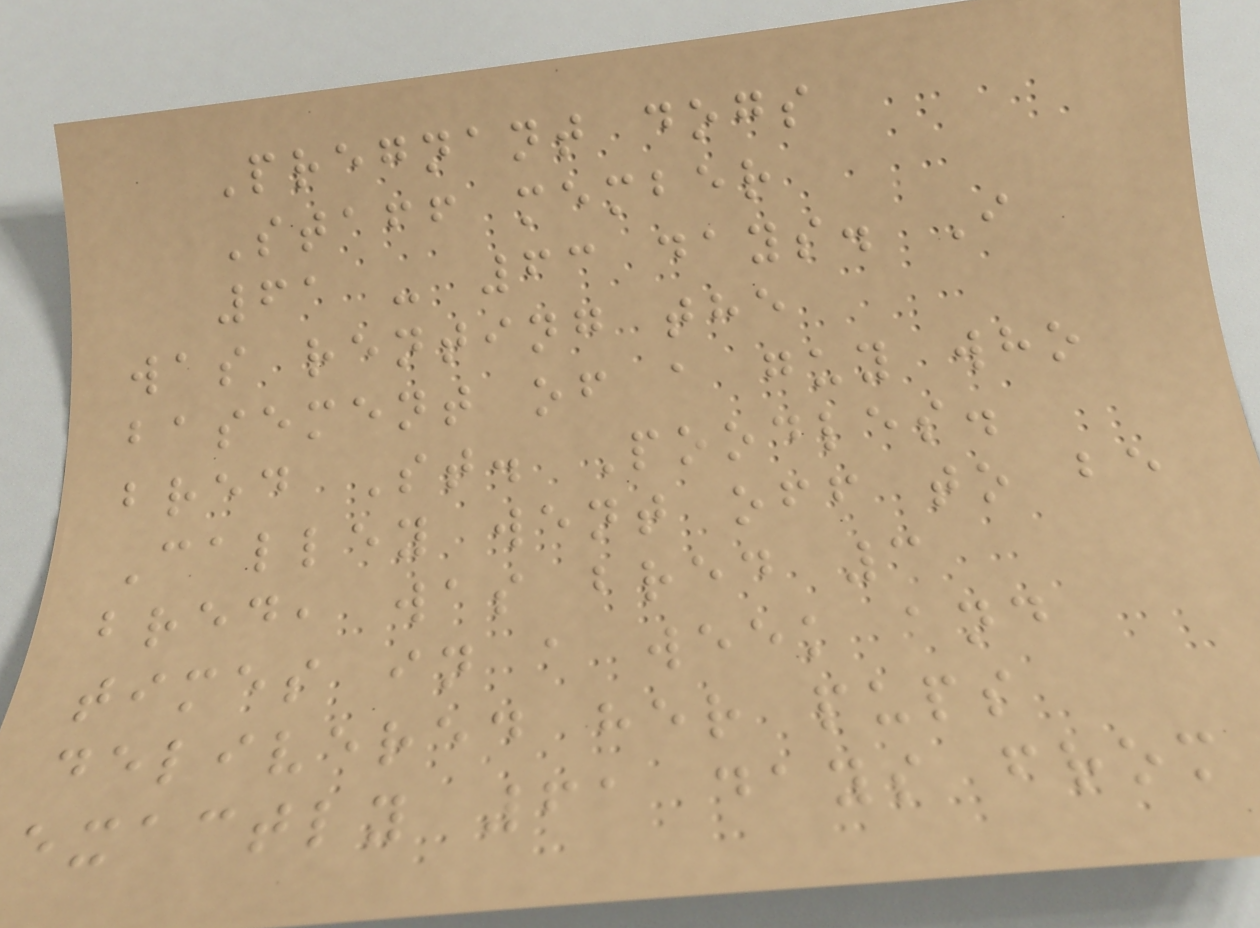Pregnant dogs
Staff member
61 - 63 days. I
was renting the
basement of a guy who
bred St. Poodles.
Calley went off to be
bred, was bred 3
times in a week and
delivered her pups
exactly 61 days from
